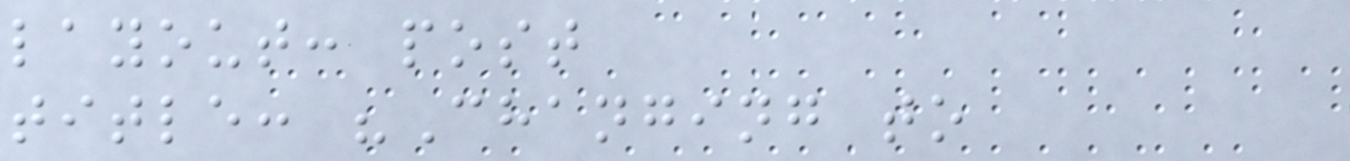layout: post
title: "Changing to
